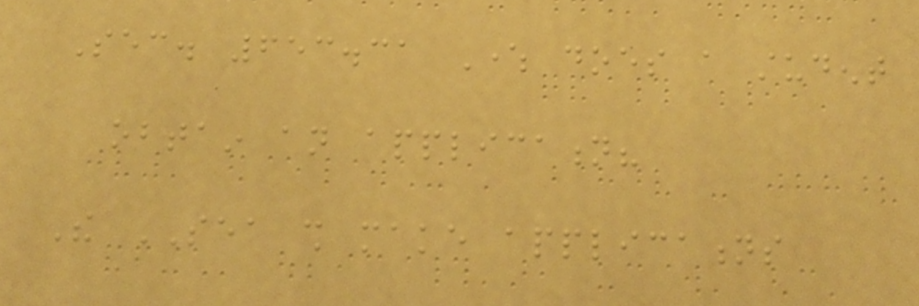Sec. 653.31 Where does a student
obtain an application?
The SEA shall make applications
